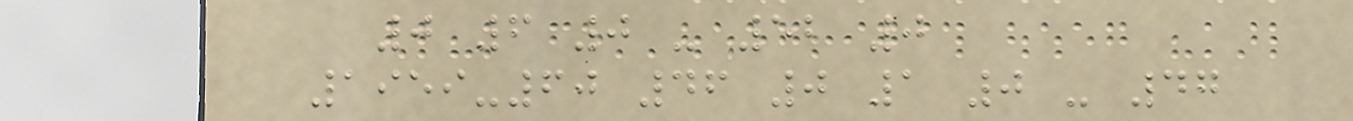0 6 0 - 52 0
1959-60 46 0 1 0 - 47
